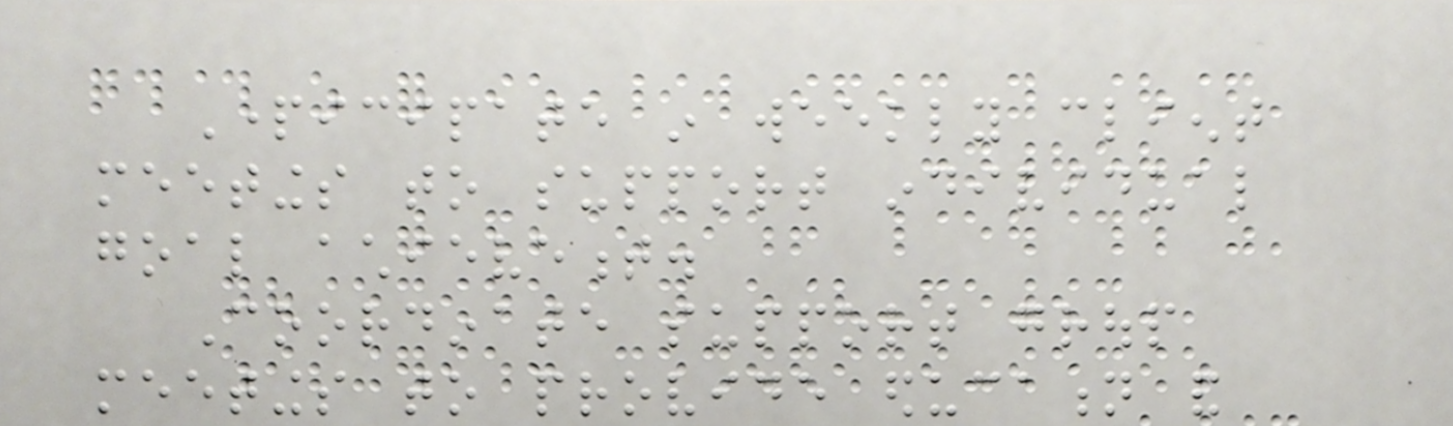Participate in weekly client
meetings to support individual
goal achievement.
Coordinate support group
meetings to provide education and
